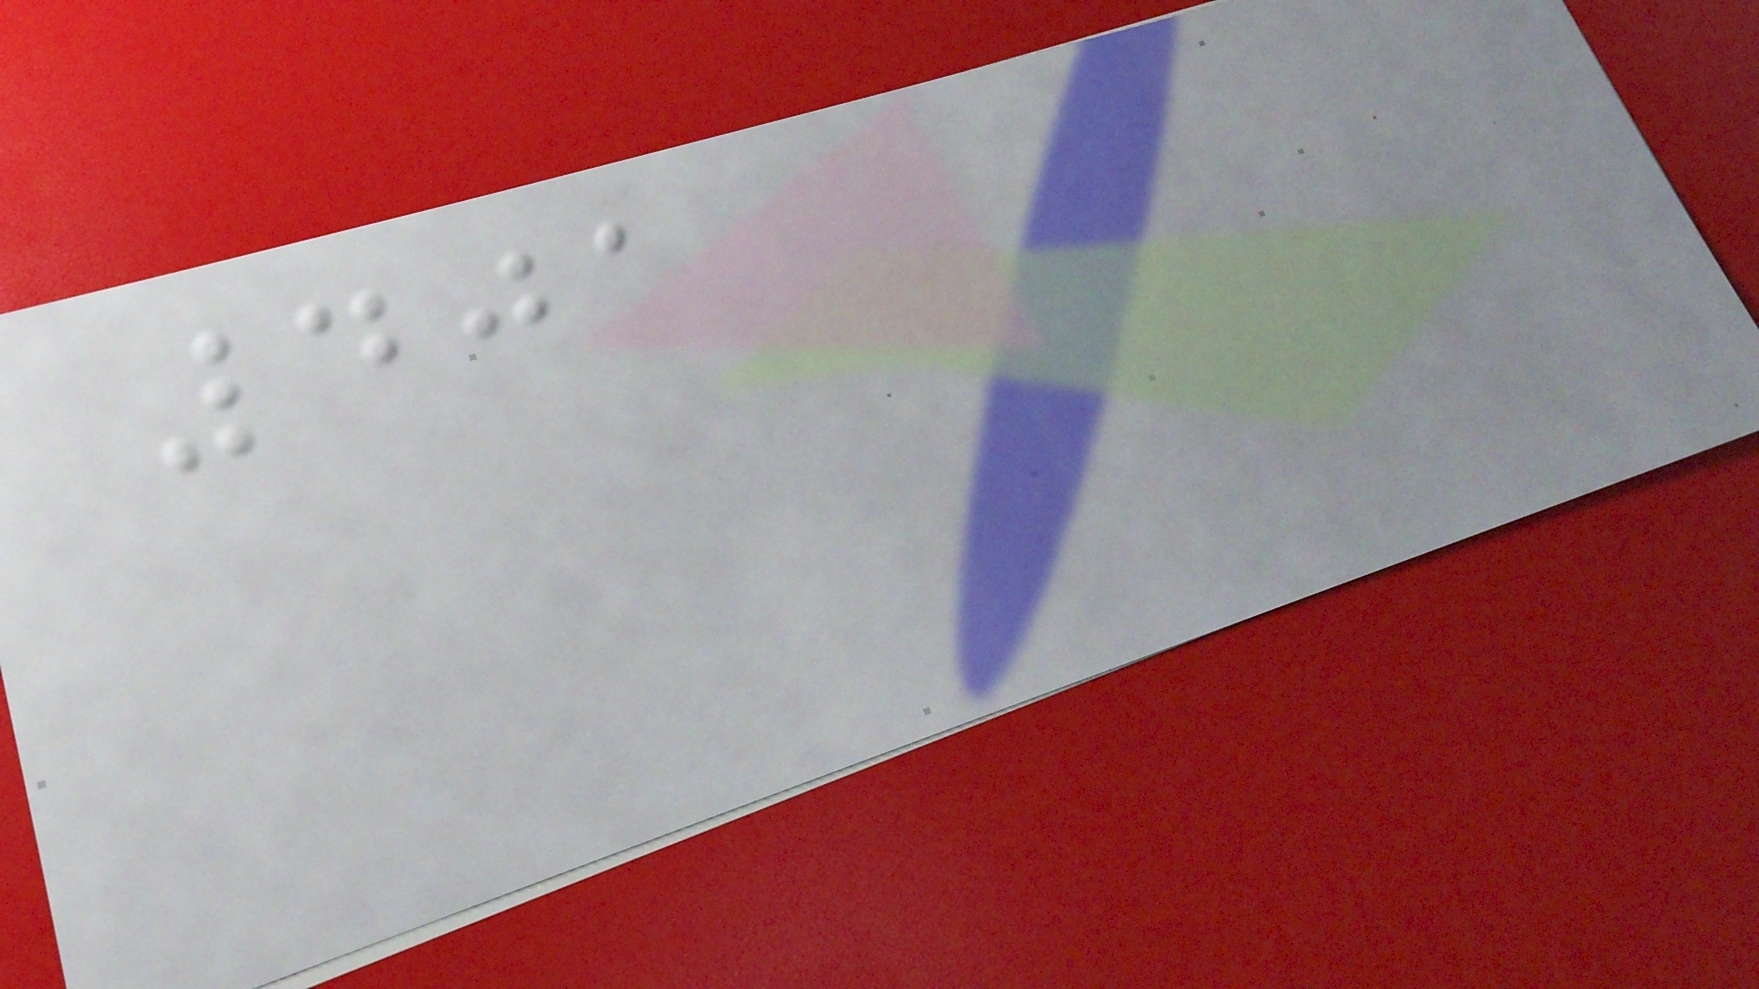401
